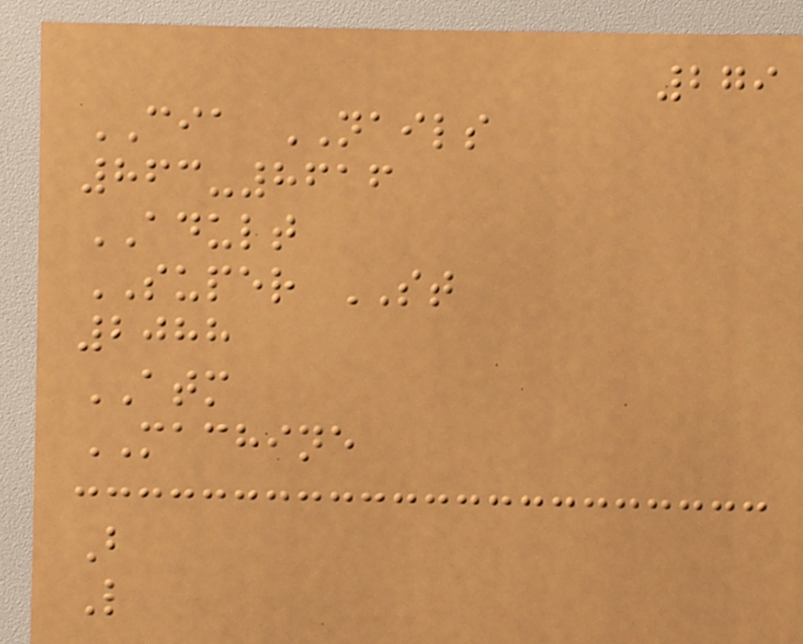279
CIA NAILS
863-8616
ADULT
SUPER ST
2088
ATM
MACHINE
B
L
